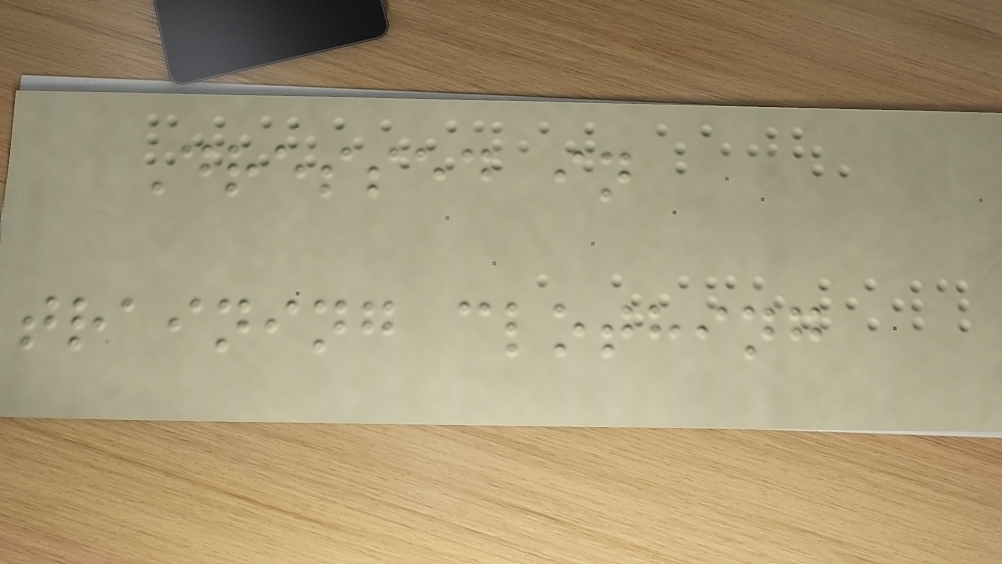Dressed in
training clothing
